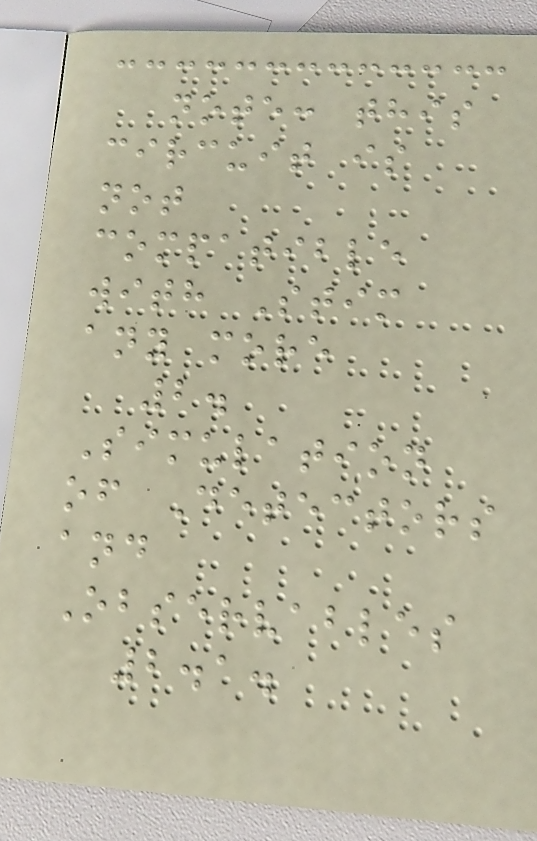note: this
circuit is
not
compatible
with Stim
any more
2.
Simulation
of Detectors
and
Observables
2.1.
